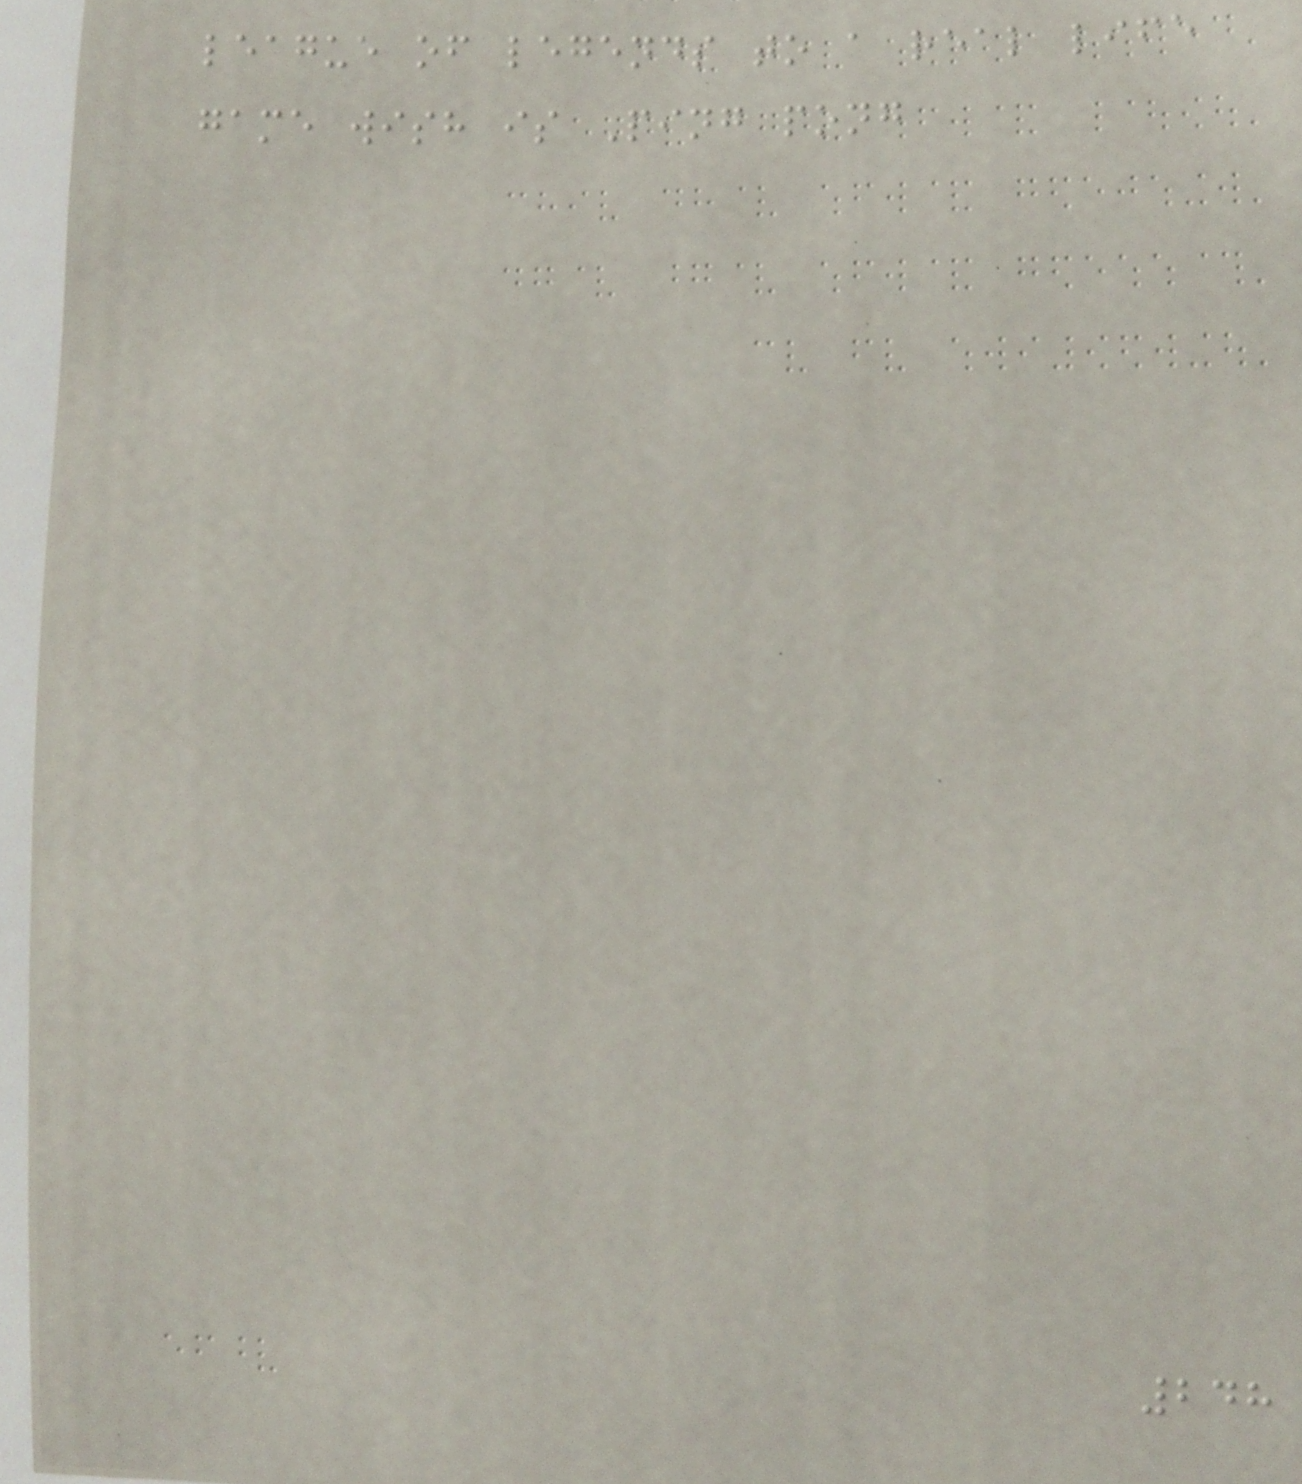league of legends to a real life
game wish is Ping pong
248
